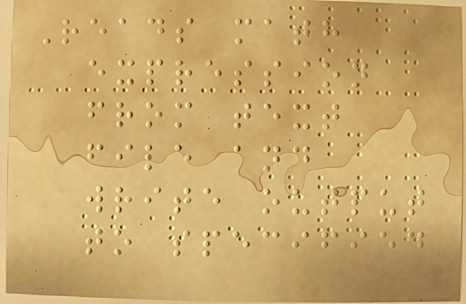Reads math
expression
from text
file and
write output
to specified
